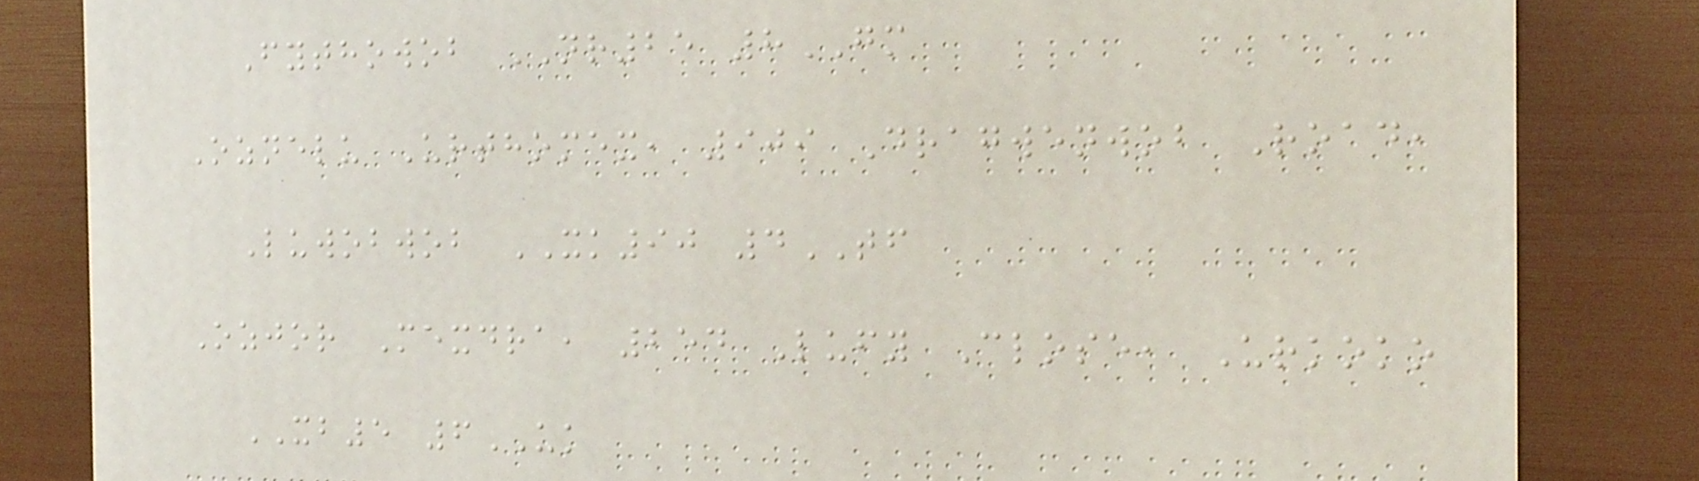Fythowob NR25 8GM
Oznelu Urthomex, 909 Dragwenwob Road,
Luwobwob XK90 4TF
Ozjor Mexdra, 254 Lufy Close, Urkoko
XB5 6UK
